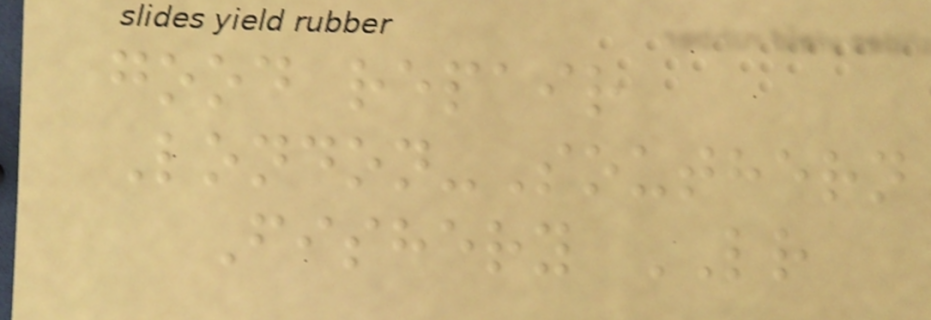good repair
London-Southern
Fishery LR
